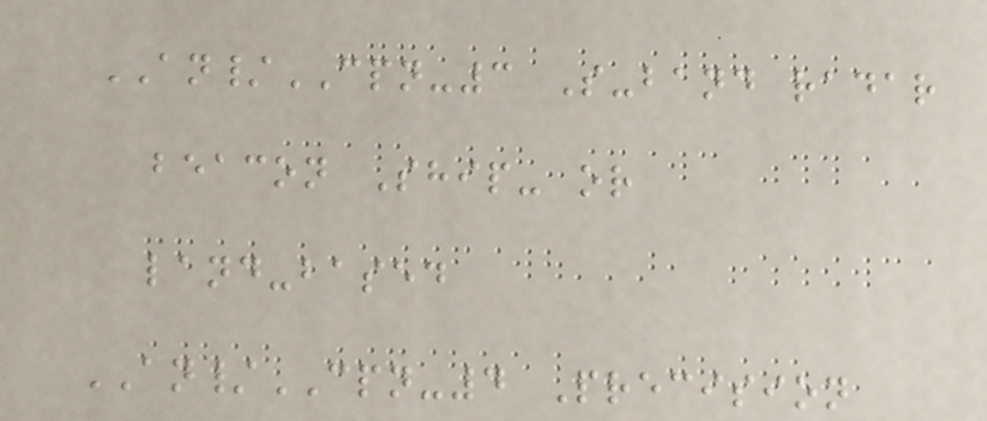AN/CPN-3 S-band radar
beacon Ship- or
land-based
AN/CPN-4 Precision
